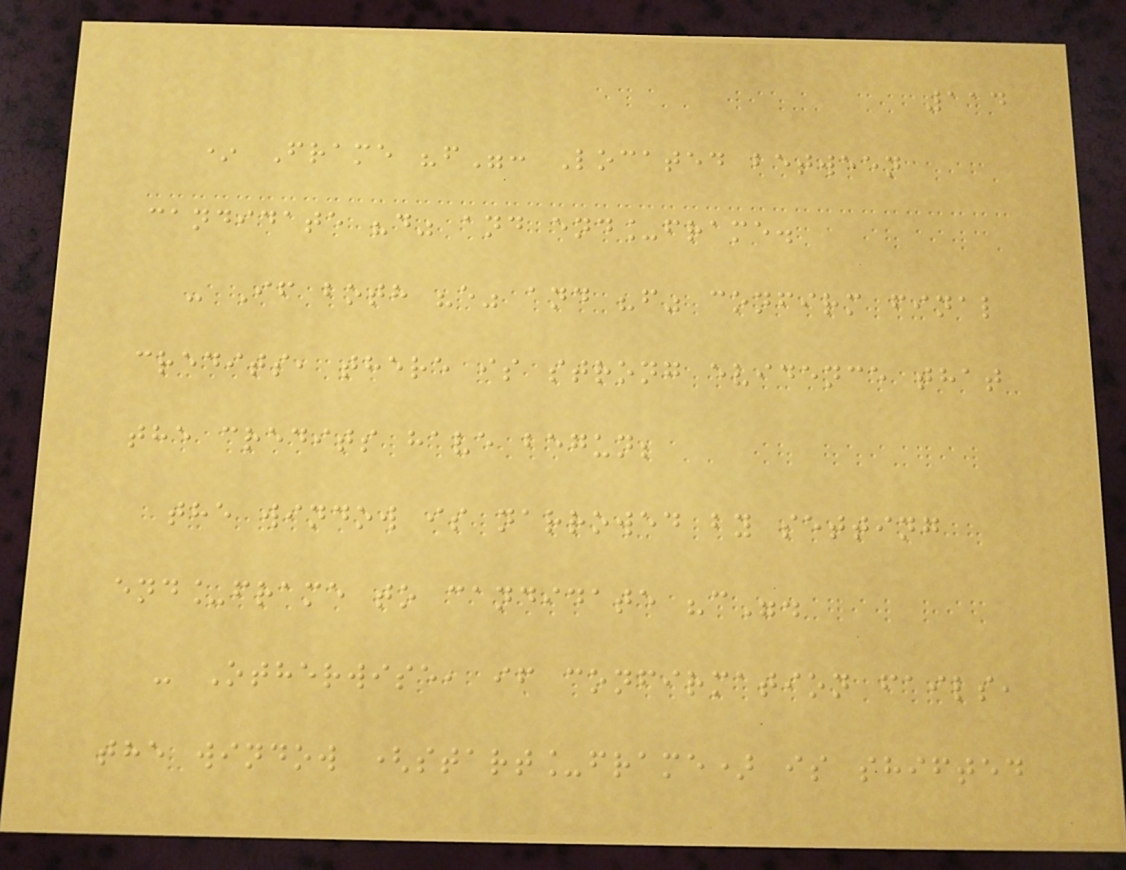114
* Frame "f": Located between
candidate "d" and end_frame.
- If both "e" and "f" confirm final
credits, there is strong evidence that
the credits have begun;
the window is narrowed by setting
end_frame to candidate "c".
- Otherwise, if confirmation fails,
the window (start_frame) is shifted
